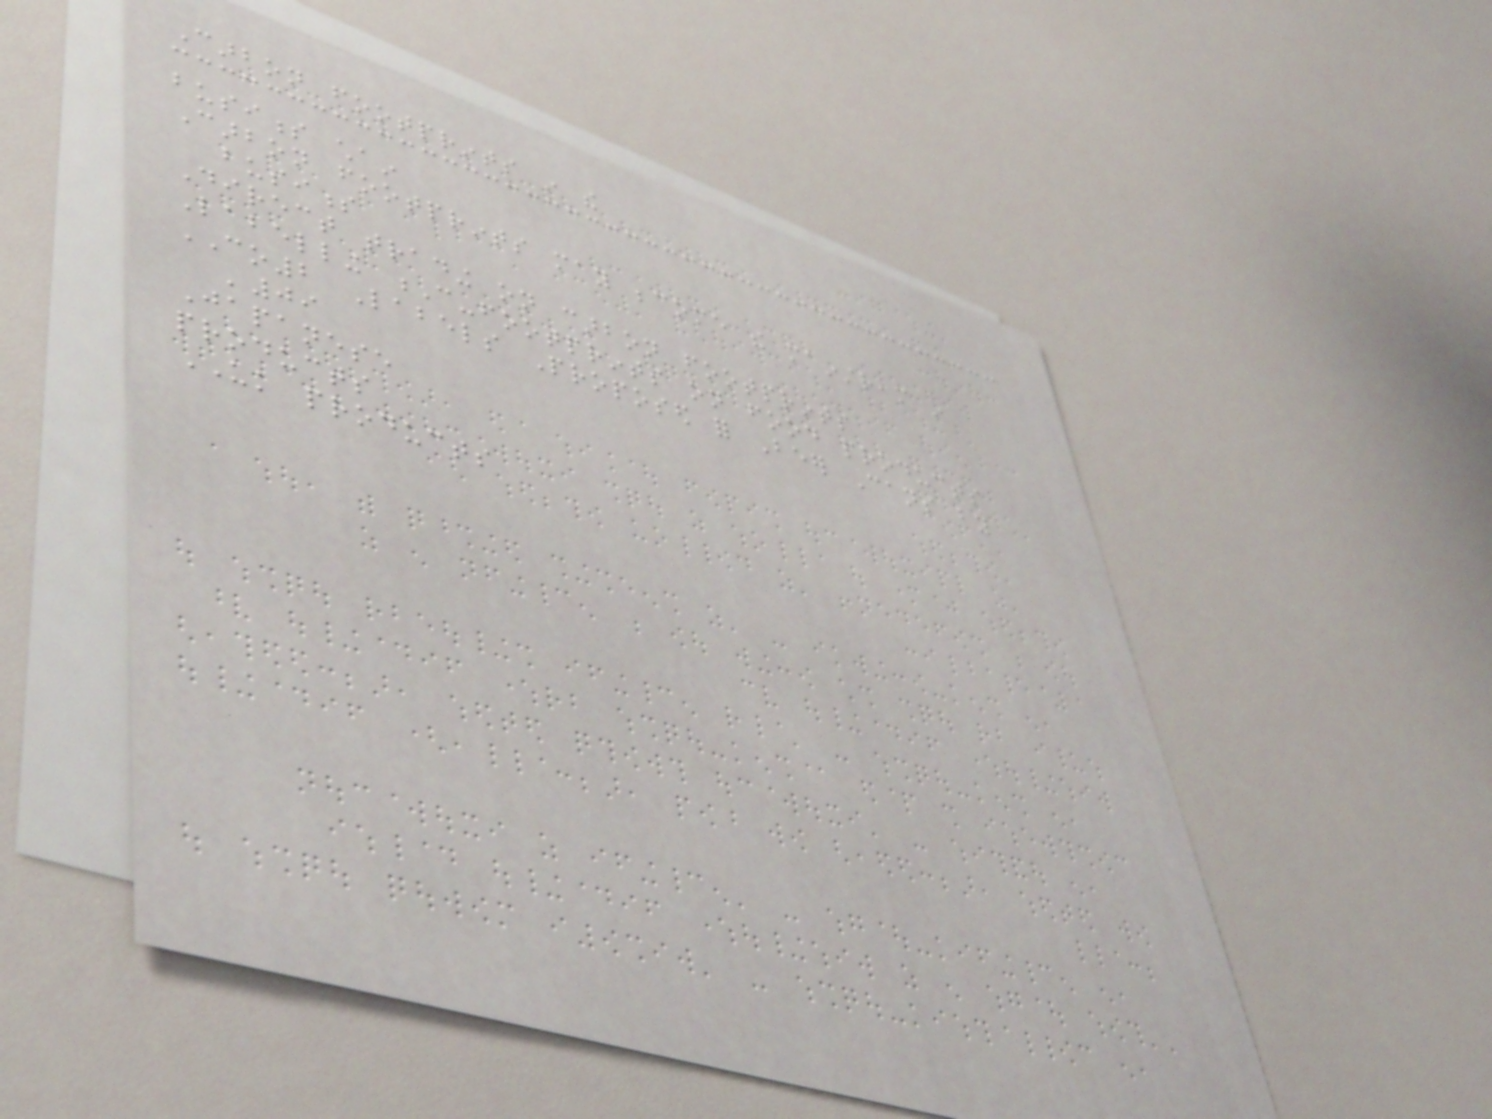Carbon footprints in the
business chain
Carbon footprints may become the mainstream in
business
Direct trading on carbon footprints
Labelling C-footprints on food products
CO2 Labels Proposed for Beer Cans by
'09
Japanese
products
UK products
